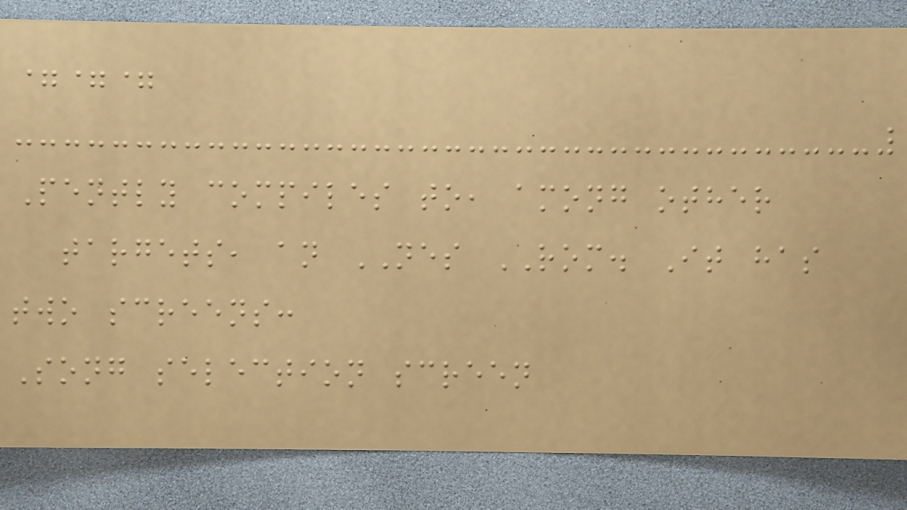===
Pently compiles to, among other
targets, an NES ROM. It has
two screens:
Song selection screen
